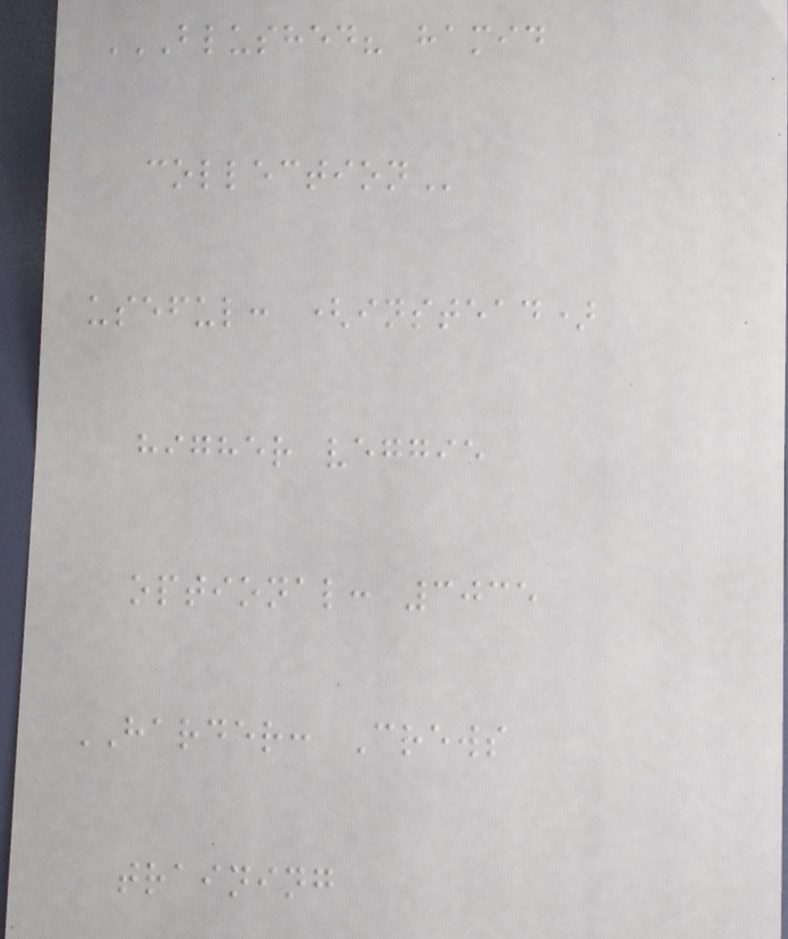BLUSHED? HAMID
COLLECTION
useful: (instead)
higher veggie
optional: 3035
HARDER: Crews
training
